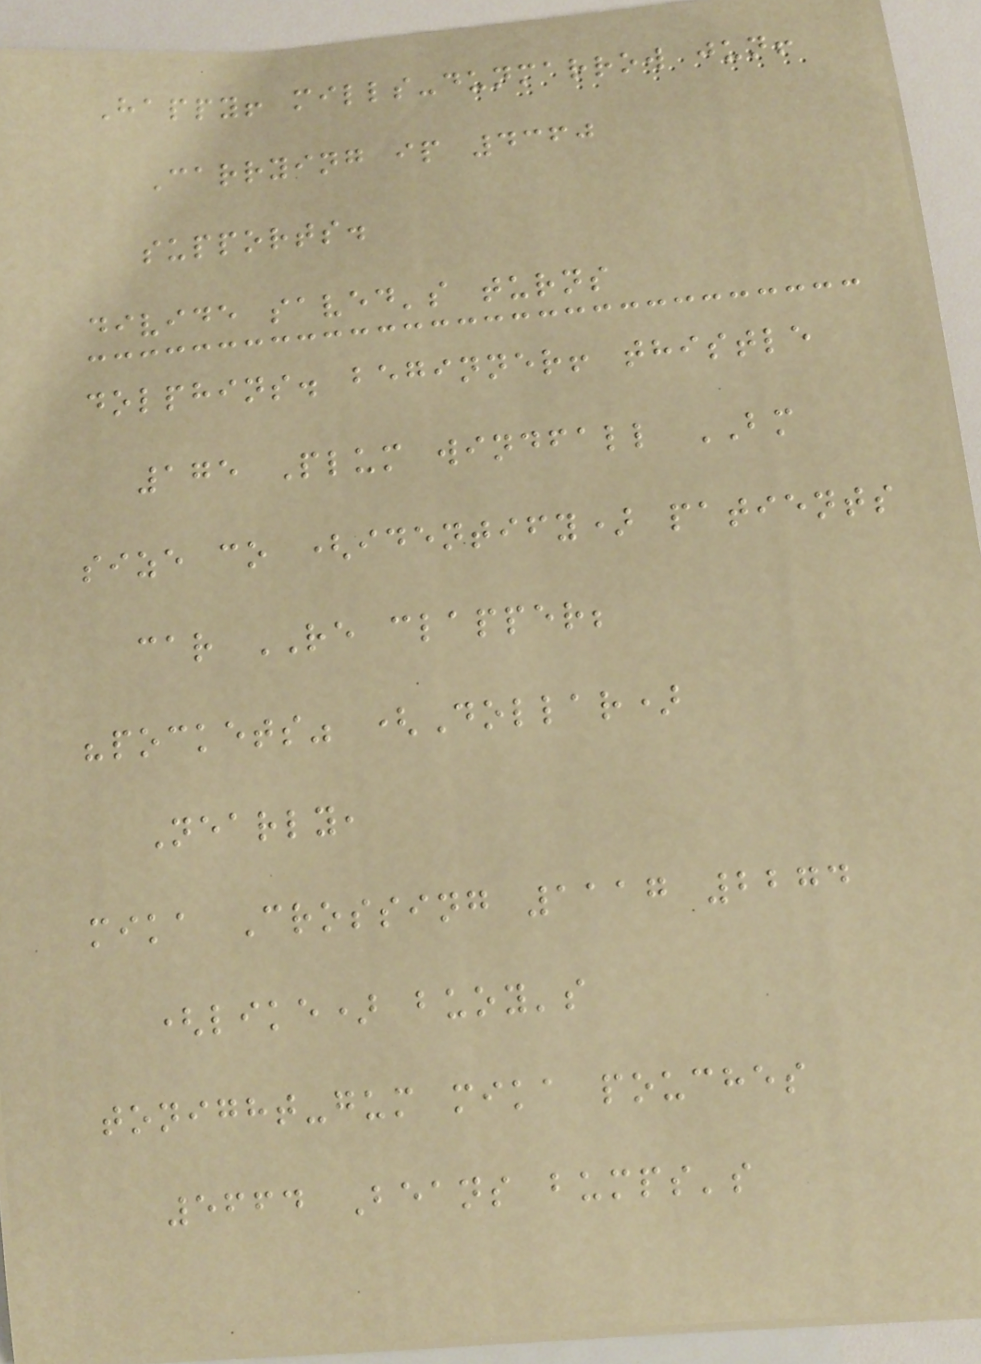Happy! mills-dunmarrow jun!
Carrying ip 4360
supports.
divide saved's turns
dolphins. beginner! thistle
175 Plum windfall BM
size co (identify) patients
car RE clapper;
"pockets" (Dollar)
Nearly,
mika Crossing 1117 2274
(like) buoy's
tonight-gum mika pouches
5664 Beans bumps's
